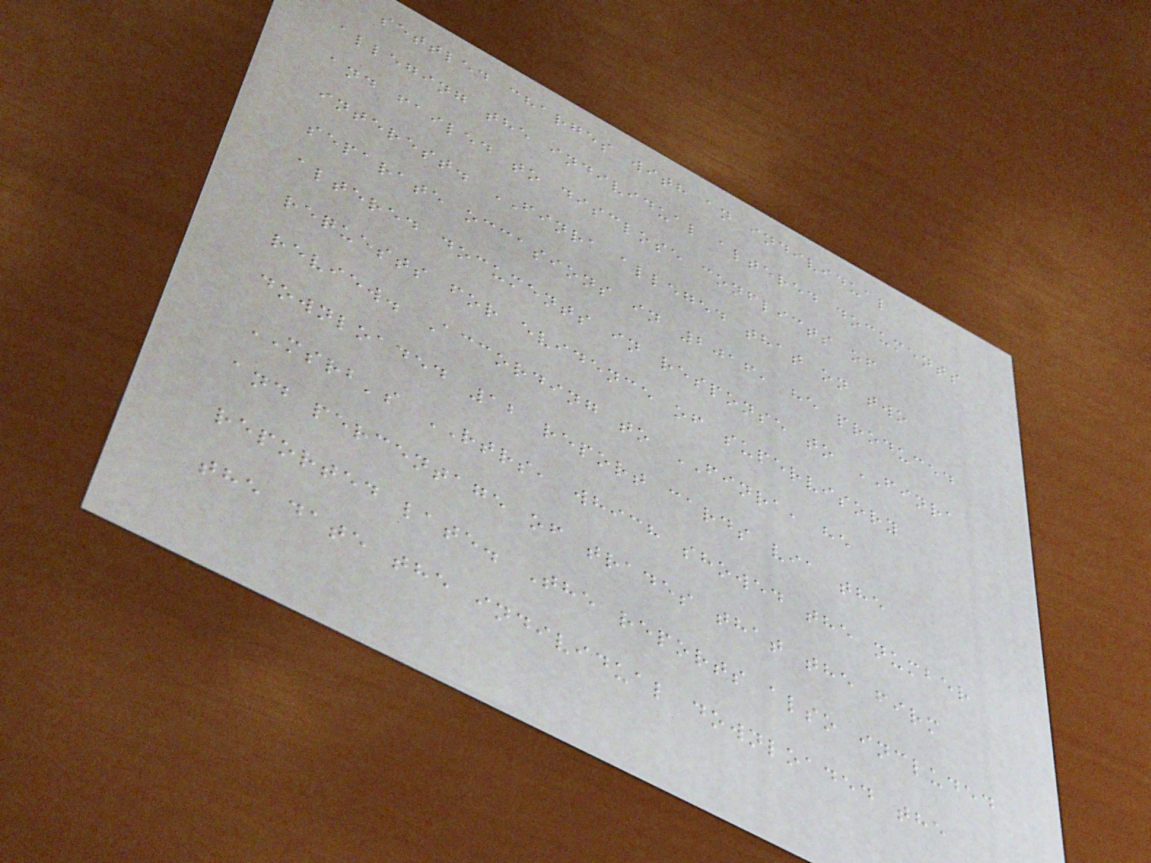settled charges with an individual
alleging the individual altered documents
and failed to disclose conflicts of
interest. FINRA alleged that on two
separate occasions in 2016, he produced
altered documents in response to FINRA
requests for evidence of supervisory
review. According to FINRA, he
downloaded 12 report cards via the
MSRB's RTRS, which showed the number
and percentage of trades that the firm
reported late. The reports also included
the date the individual downloaded the
